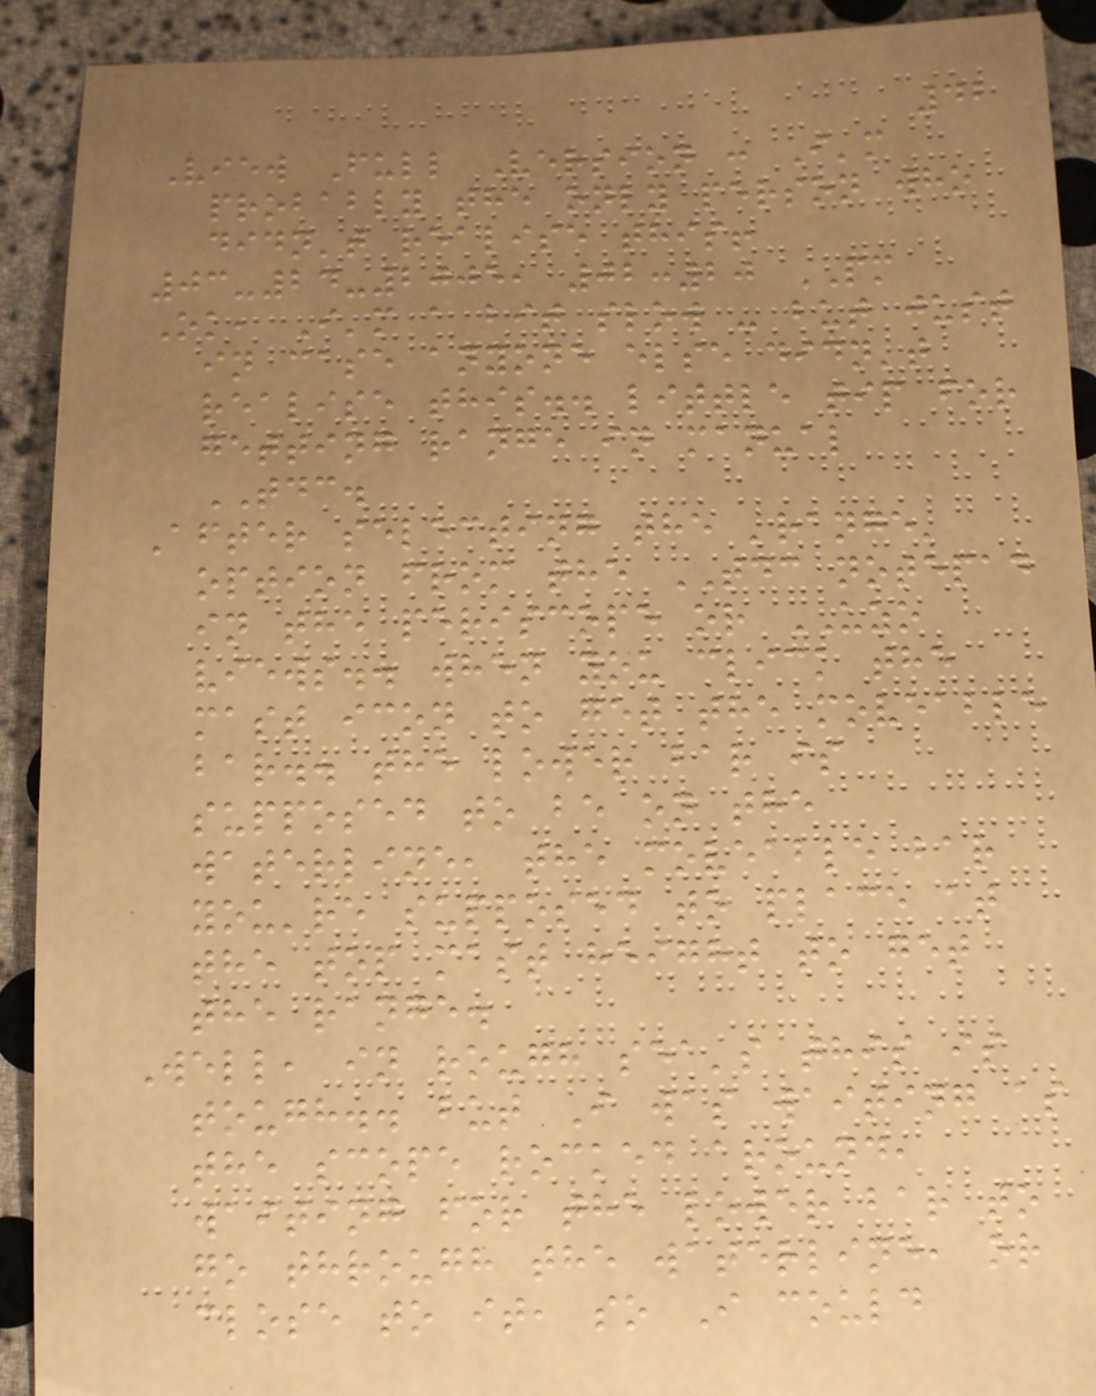42
View Full Version : I'm
probably the only person who
didn't realise this!
03-24-2005, 02:20 PM
Ok, I'm a bit slow - but just
in case anyone else didn't
realise this.. little tip for
getting range in manual
TDC.
After selecting the 'range'
option from the TDC notepad
in the periscope or UZO
views.. when you click the
mast icon to get the moveable
bar.. the lower bar is
supposed to be on the
waterline, the moveable bar
you're supposed to place at
the top mast height to get
the range.
Well, in rough sea's this is
tough.. but I was waiting as
the scope rocked around,
waiting for the lower bar to
go through the waterline, or
close to it, so I could
